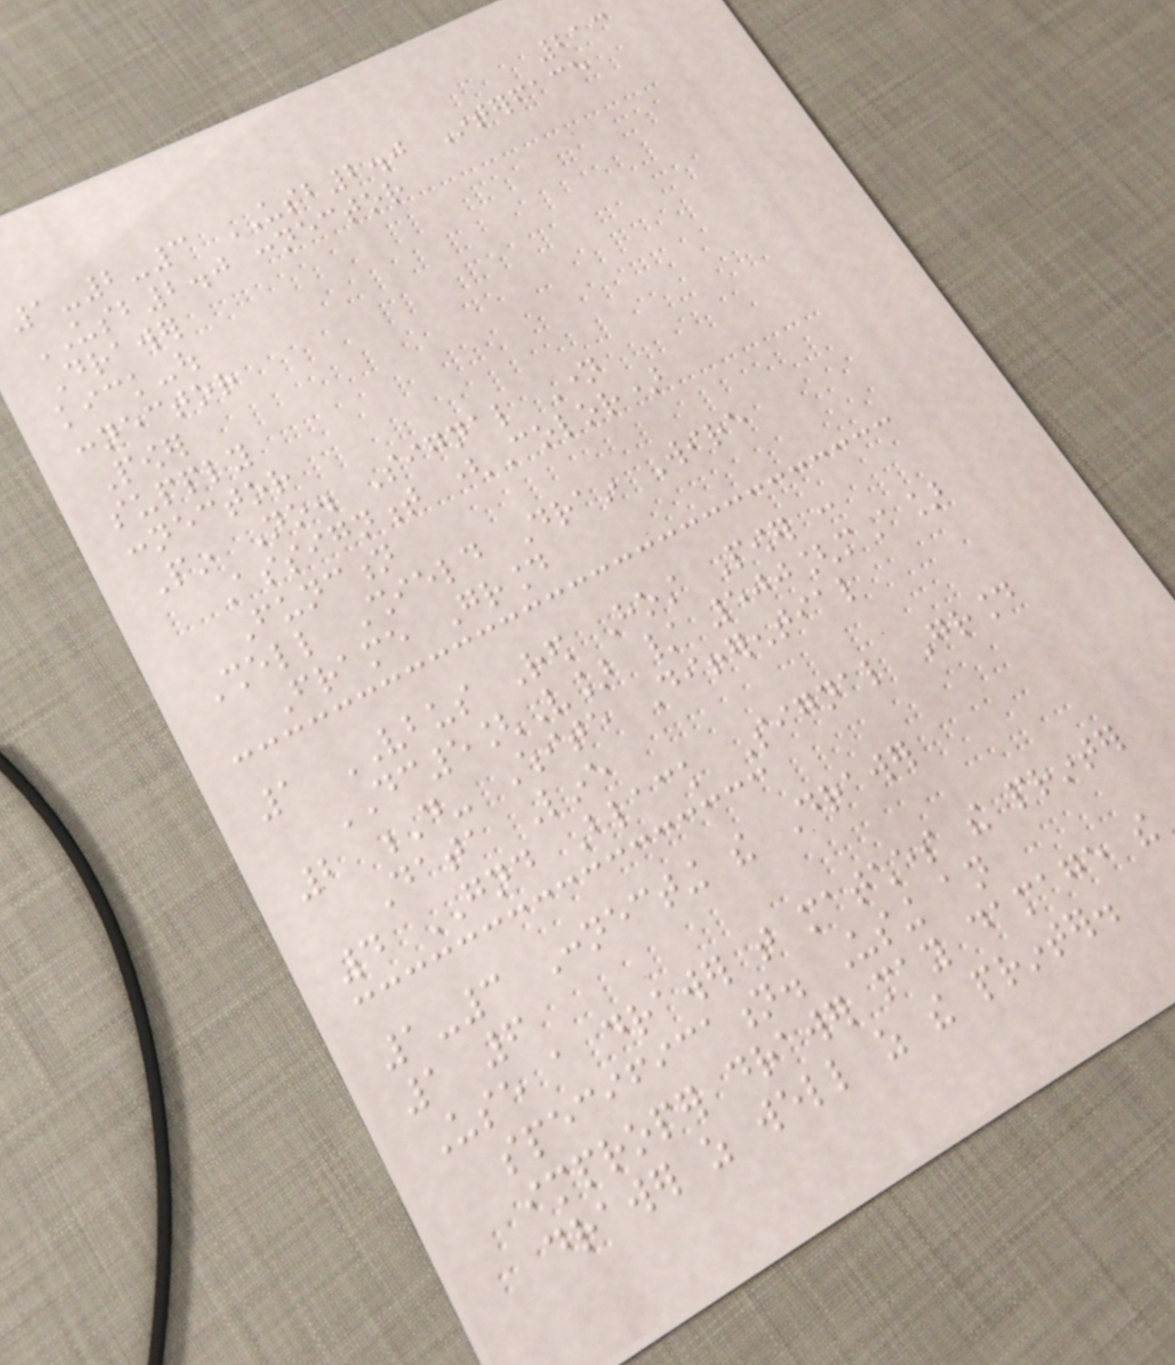213
1-2-3 USB2.0 Interface
USB2.0 connector
Drawer
kick-out
connector
Power
supply
connector
Pin No. Signal Name
Assignment (Color)
Function
Shell Shield Drain Wire
Frame Ground
1 VBUS Red Host Power :
DC5[V] / 500[mA]
2 D- White Differential
Data Line
4 GND Black Signal Ground
1-3 Connecting the Drawer
1 6
Use a drawer that matches the printer
specification. Using an
improper drawer may damage the
drawer as well as the printer.
